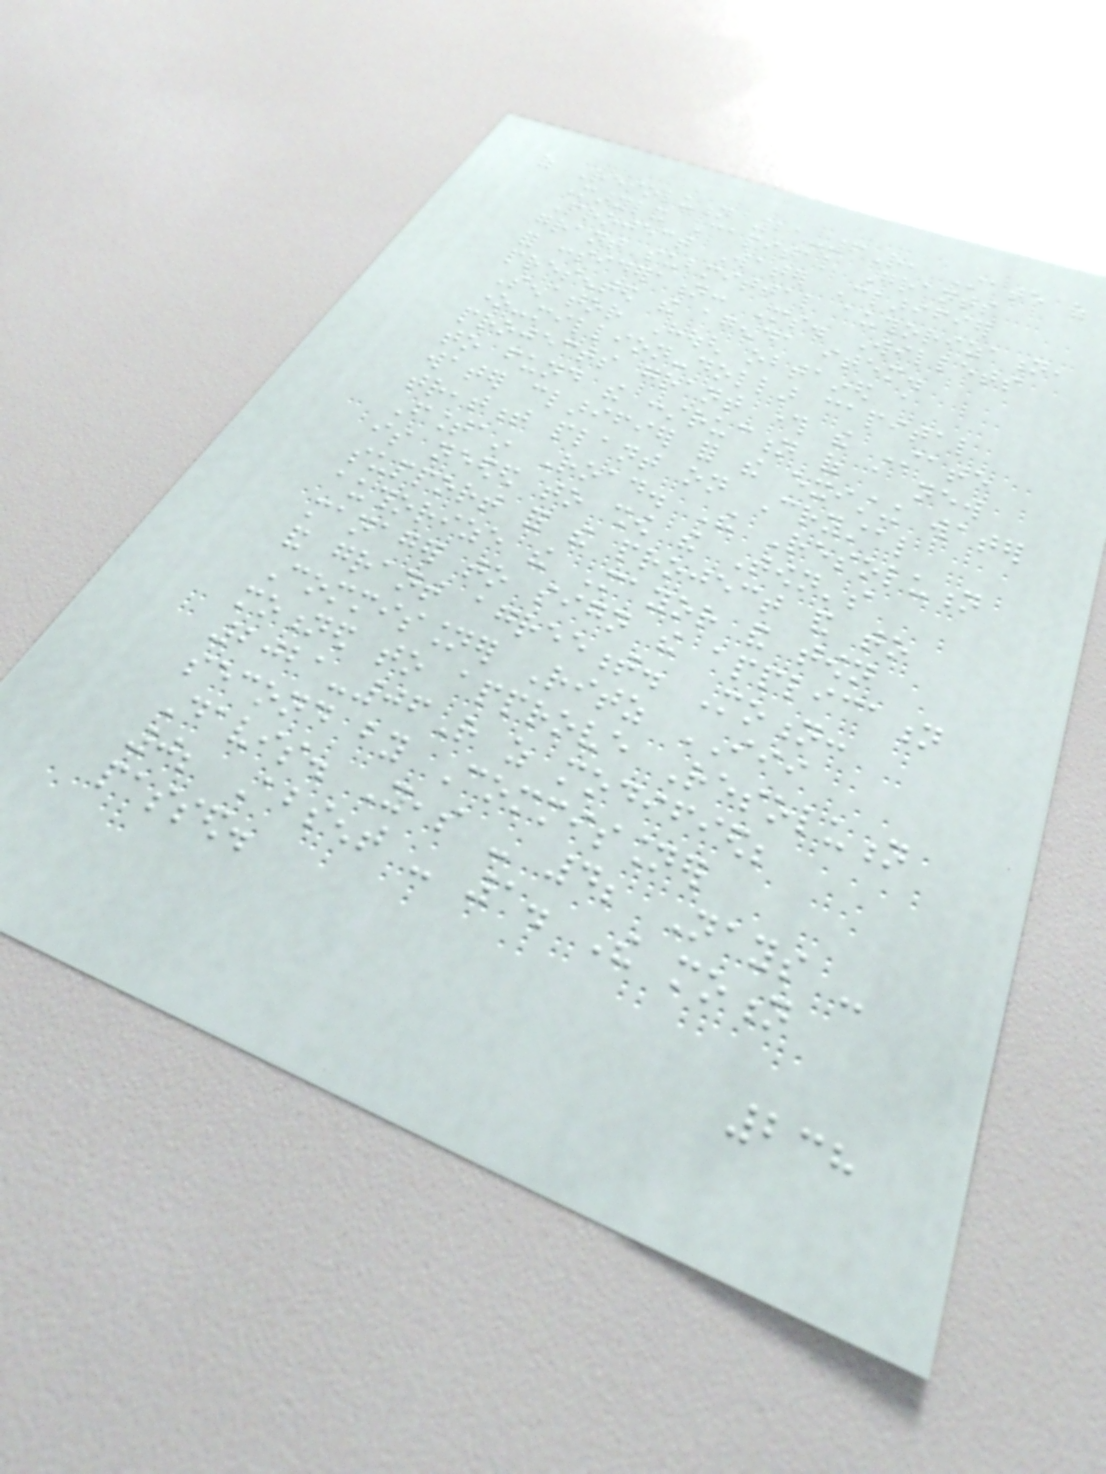of Resolution 21-6R, State of
Maryland Capital Grants
Project Water Clarifier
grant submittal authorization,
for consideration: Ms. Willets
presented the agenda item.
Senator Hough obtained a
one-million-dollar capital
projects grant through the State
to fund the construction of a new
water clarifier for the existing water
treatment plant on Crystal
Fountain Road. The Resolution
is needed to show the Town's
support for the project and to
authorize the Mayor and town
manager to sign the application
and grant agreement. Motion:
Commissioner Ritz III
motioned to approve Resolution
2021-06R as modified;
second by Commissioner
Davis. Yeas - 4; Nays -
0; Absent - 1. The motion
passed.
238
